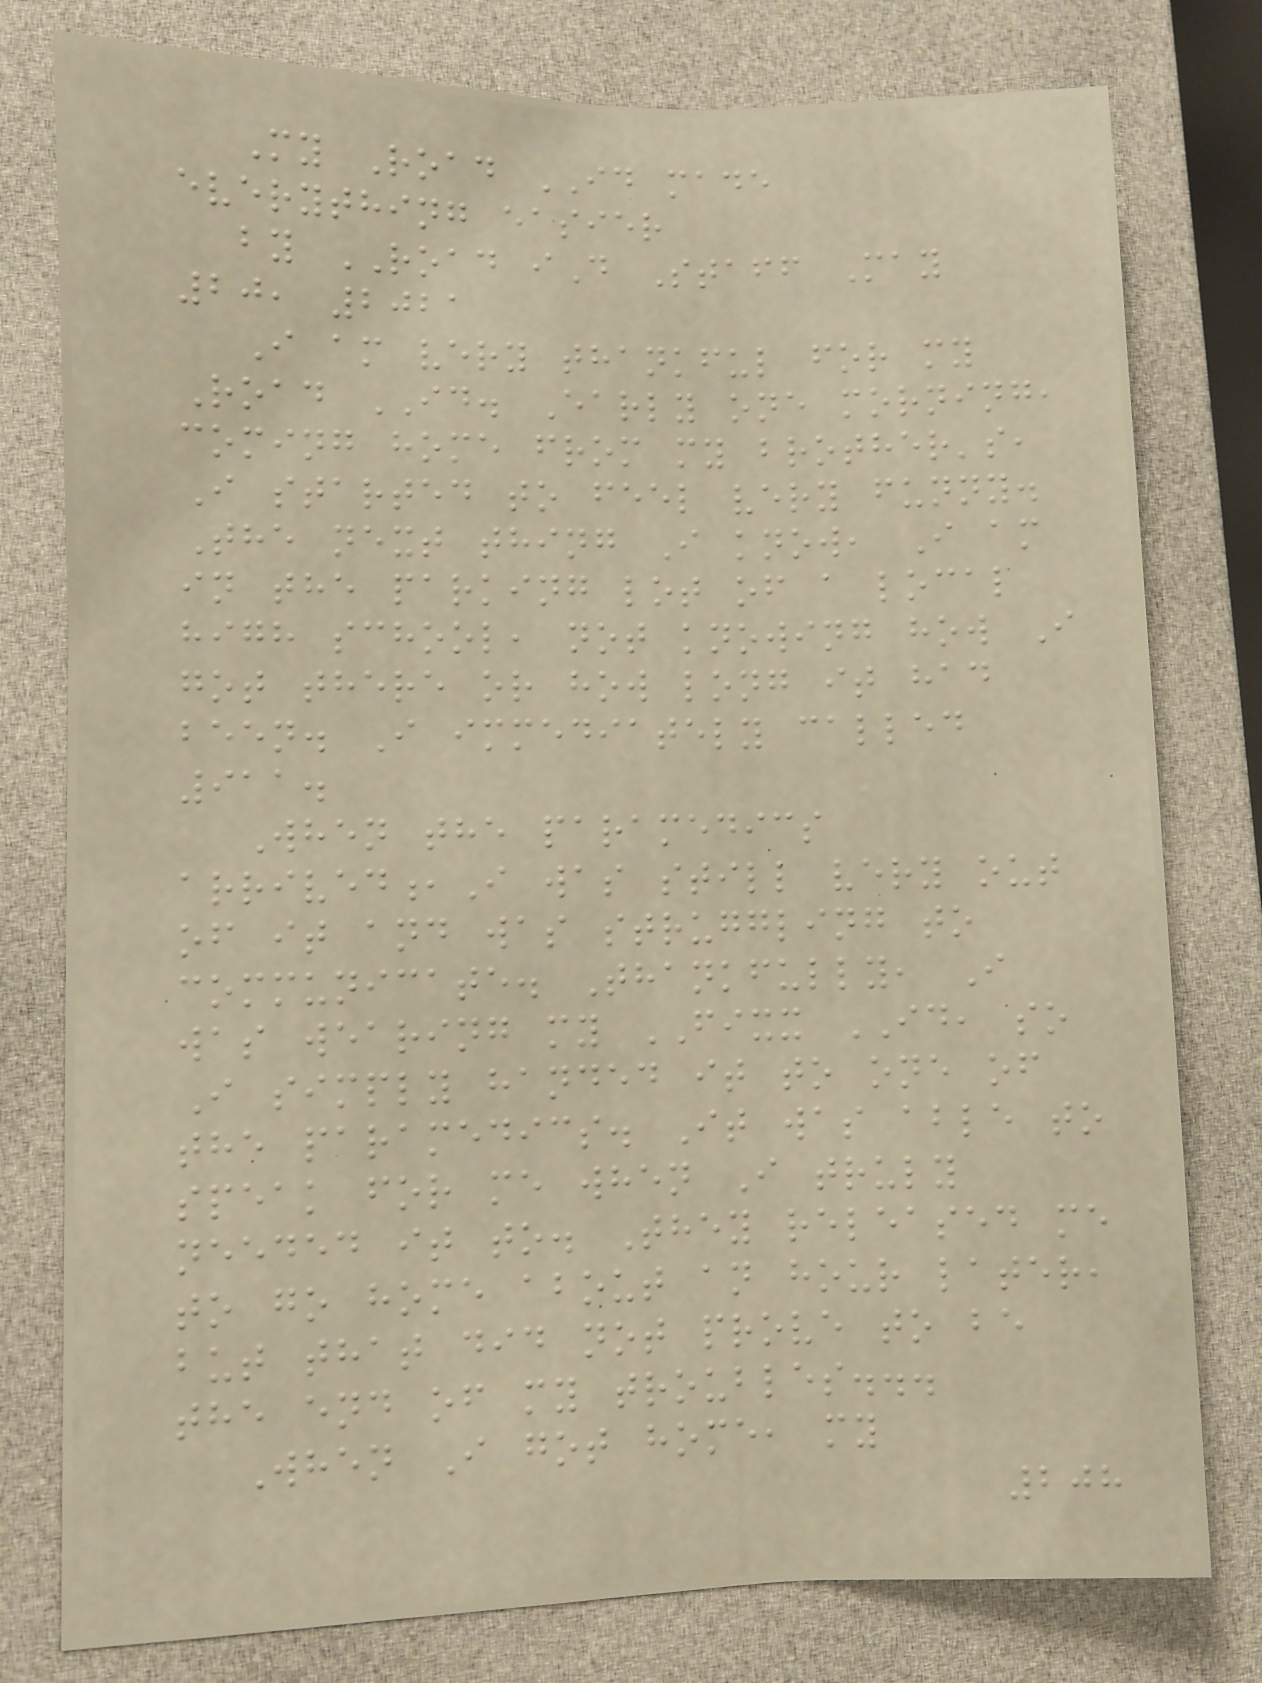My Road ID made
everything easier
by ROAD iD Staff May
20, 2021
I am very thankful for my
Road ID. Early one morning,
coming home from my brother's,
I started to feel very funny.
The next thing I know, I am
in the parking lot of a local
high school, not knowing how I
got there or how long it had
been. I immediately called
911.
When the paramedics
arrived,I was still very out
of it and was struggling to
communicate. Thankfully, I
was wearing my FIXX ID, so
I simply handed it to one of
the paramedics. It was able to
speak for me when I truly
needed it to. They released me
to go home about an hour later,
but that did not prove to be
the end of my troubles...
When I got home, my
208
